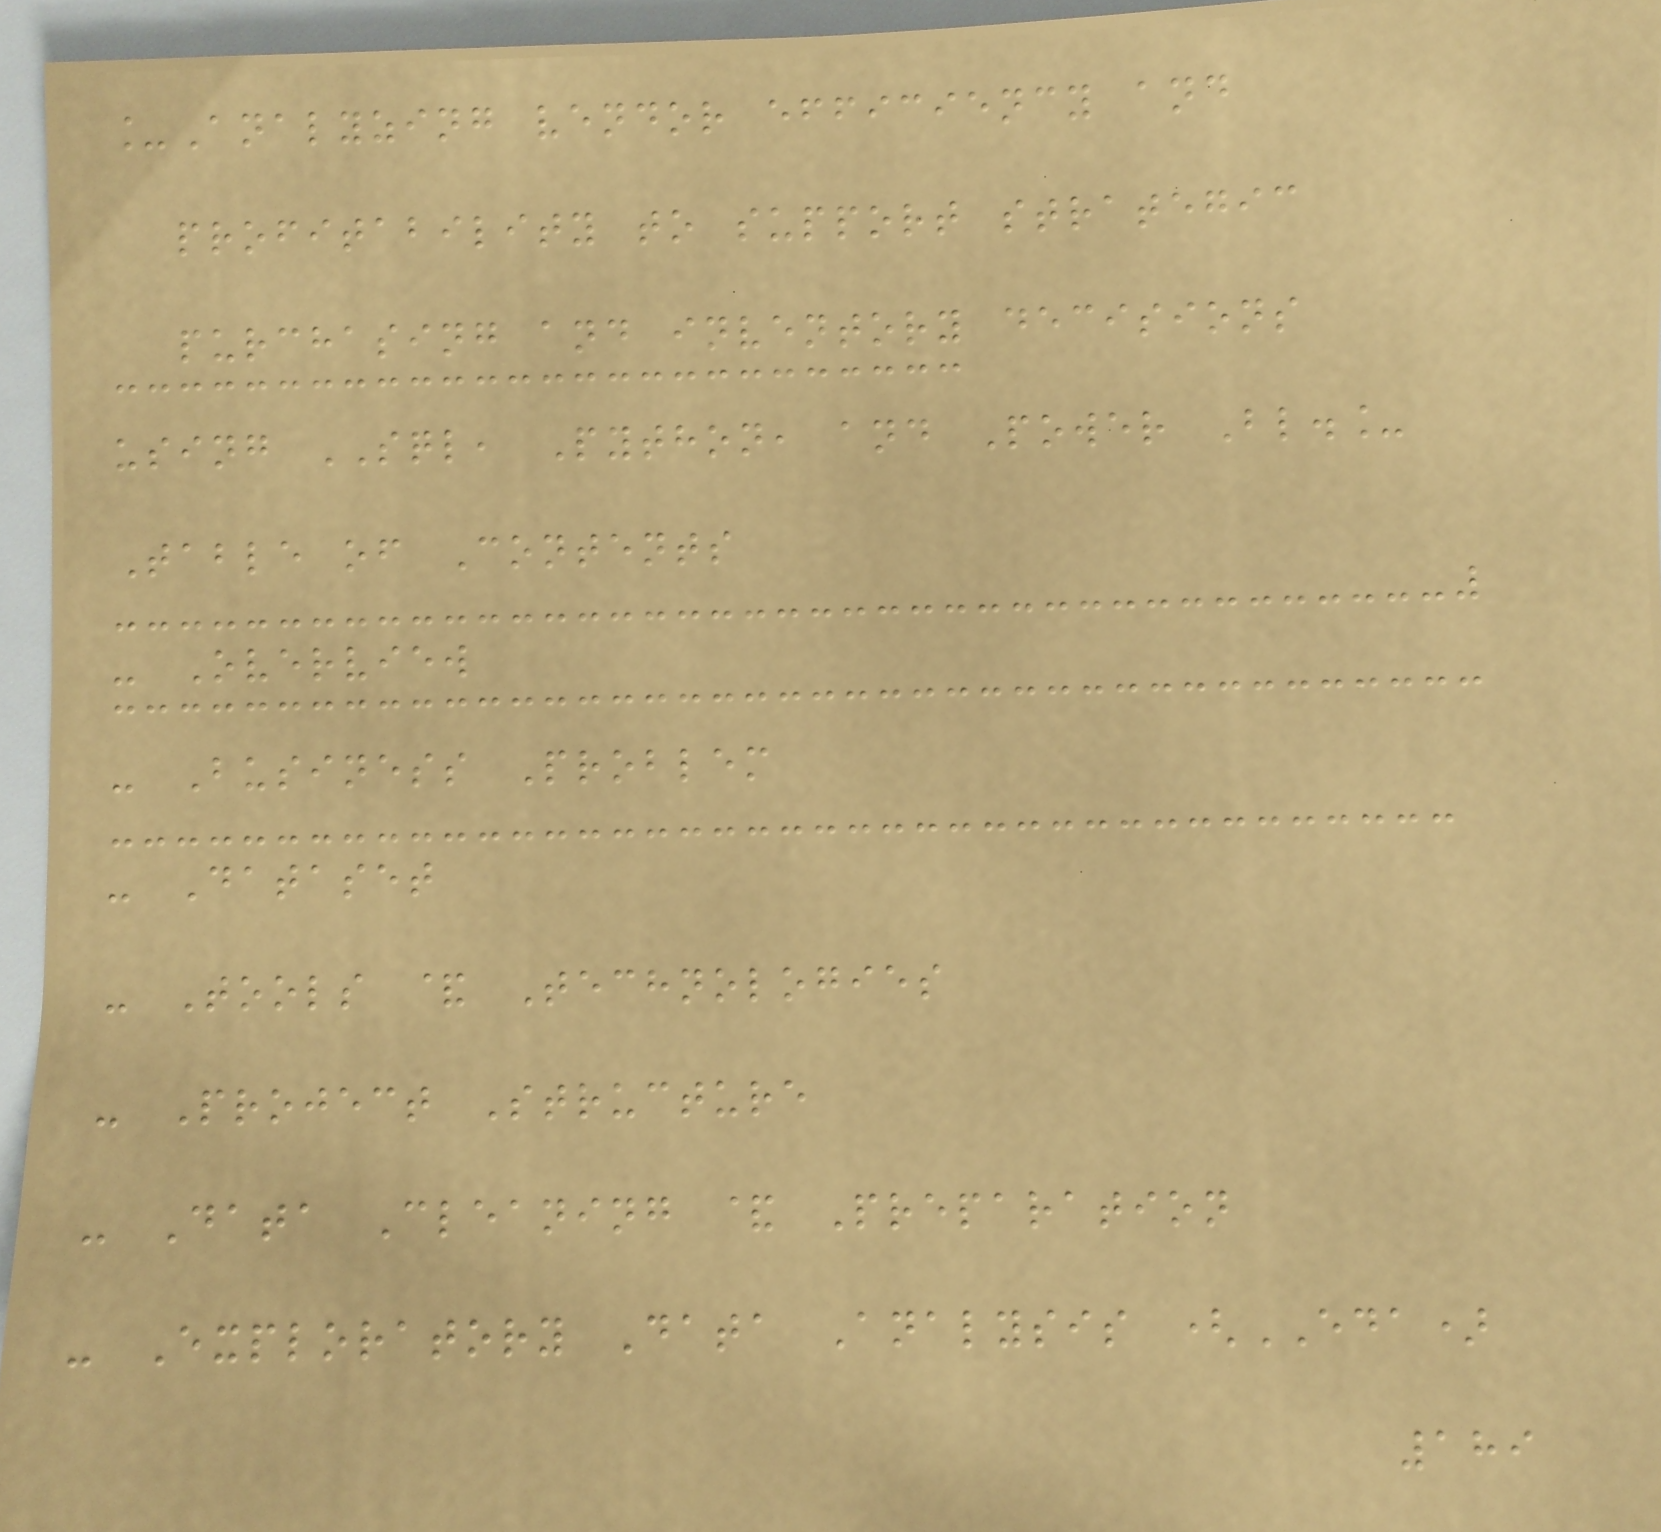_Analyzing vendor efficiency and
profitability to support strategic
purchasing and inventory decisions
using SQL, Python, and Power Bl._
Table of Contents
- Overview
- Business Problem
- Dataset
- Tools & Technologies
- Project Structure
- Data Cleaning & Preparation
- Exploratory Data Analysis (EDA)
189
